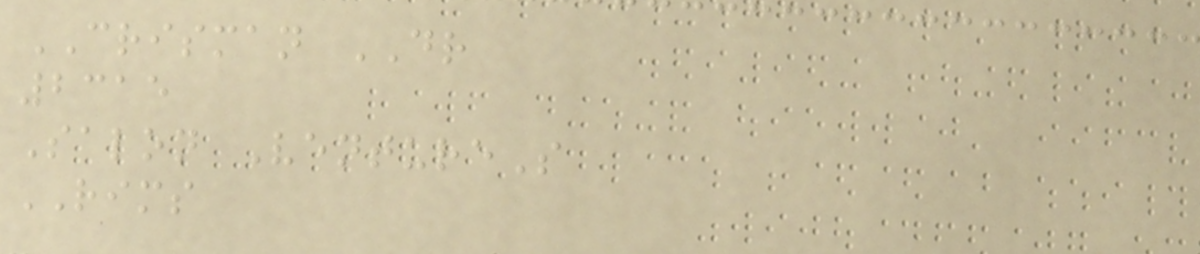CRISMAN DR
2315
Salon VentureS
RIMS
